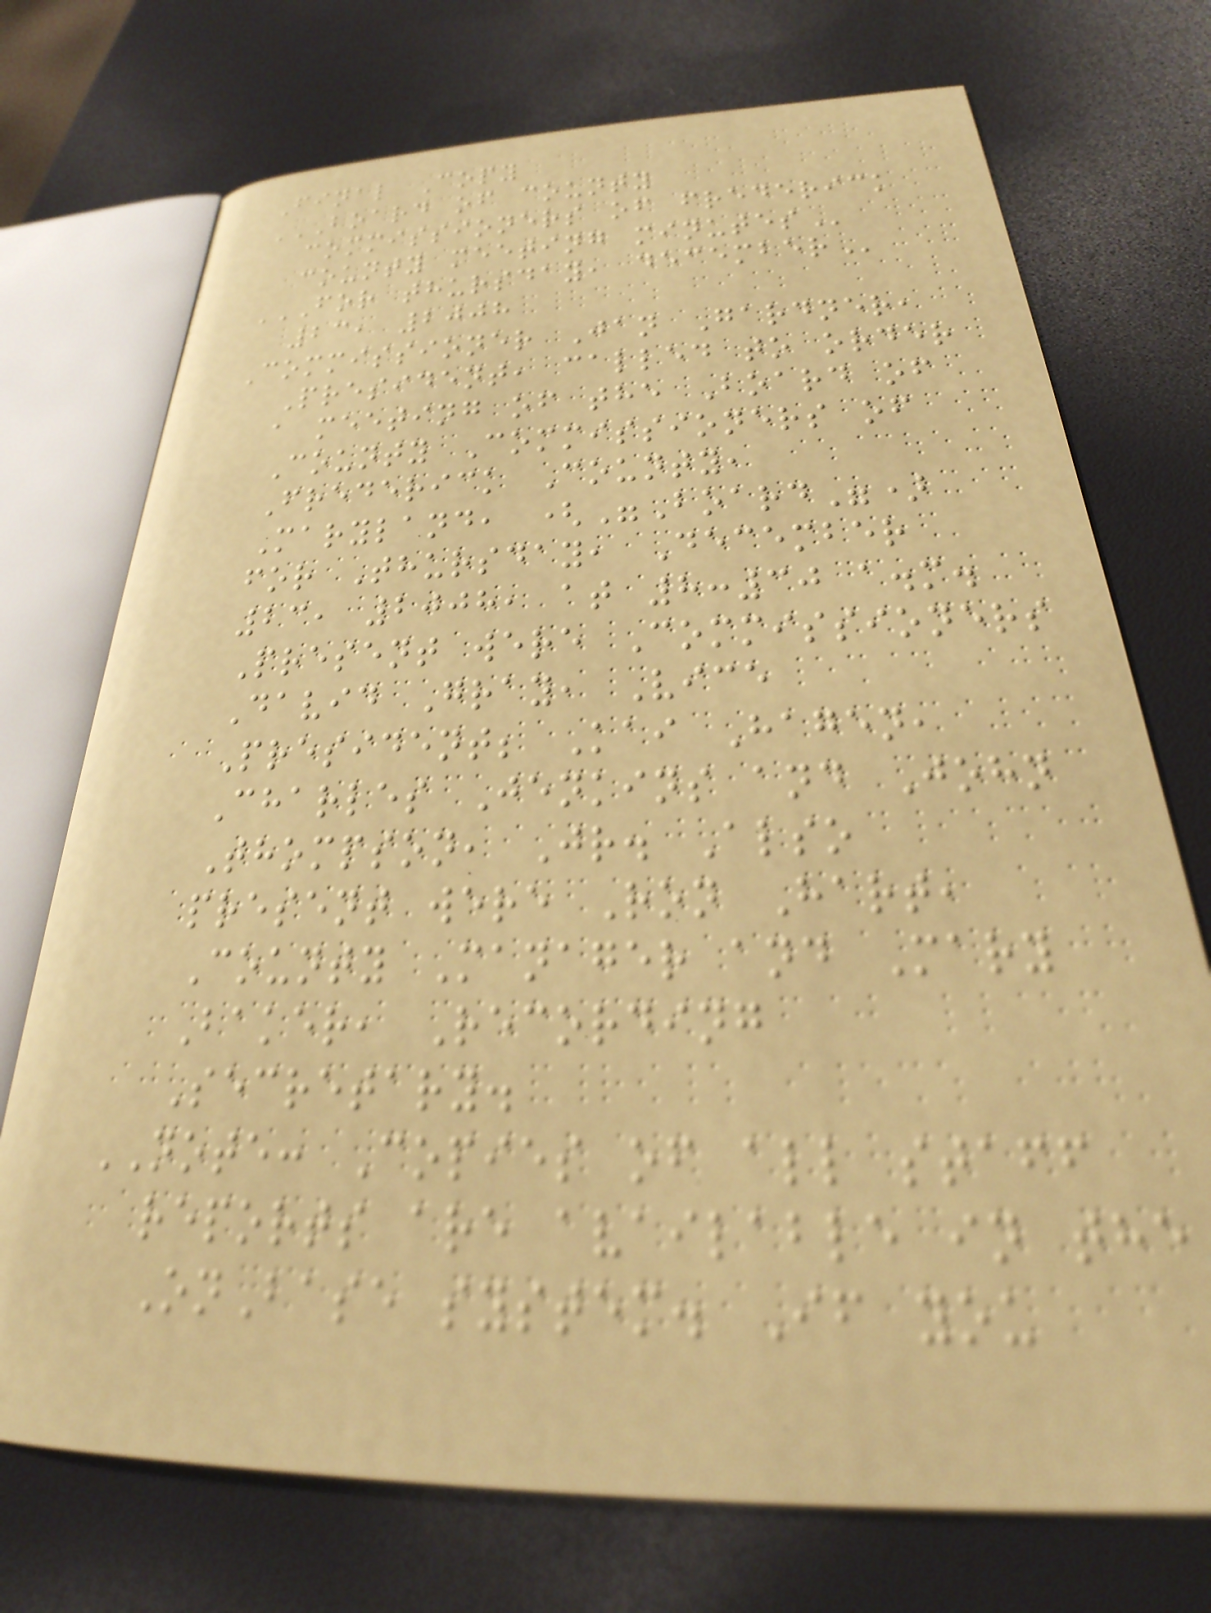Final Copy
BOARD OF COUNTY
COMMISSIONERS OF FREDERICK
COUNTY MEETING MINUTES
FOR THURSDAY, DECEMBER
23, 2008
Commissioner Jan Gardner,
President, called to order
a meeting of the Board of
County Commissioners of
Frederick County,
Maryland, ("Board")
for Thursday, December
23, 2008, at 8:30 a.m.
Present were Commissioners
David Gray, Vice
President; Kai Hagen,
Charles Jenkins and John
Thompson, Jr. Also
present were Ron Hart,
County Manager and Mary
Baker, Recording
Secretary.
NOTE: Copies of all staff
reports are available in the
OnBase system. If you
